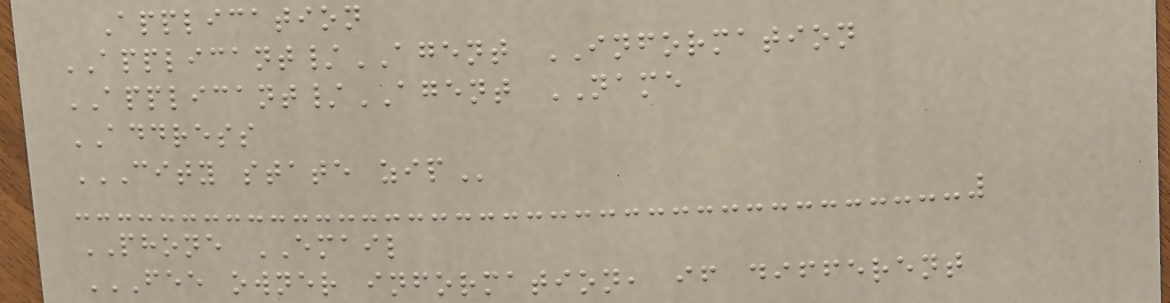Application
APPLICANT/AGENT INFORMATION
APPLICANT/AGENT NAME
ADDRESS
CITY STATE ZIP
PHONE EMAIL
FEE OWNER INFORMATION, IF DIFFERENT
